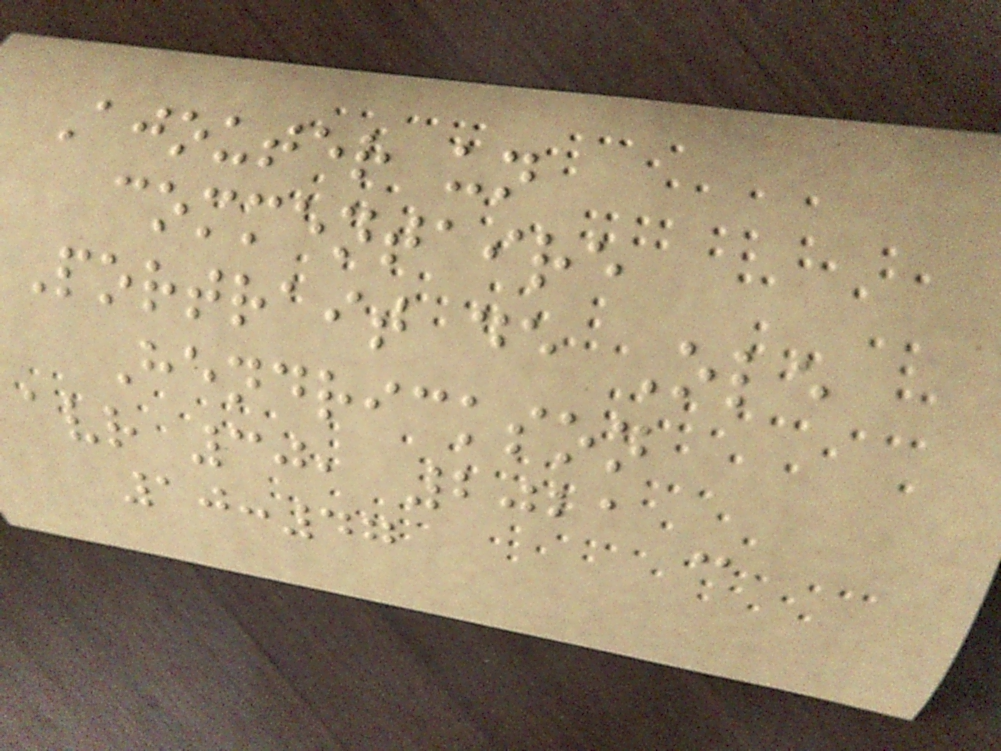Ajouter un
commentaire
Portrait de Ole
Hendrickson
avr 30, 2021 -
10:47
